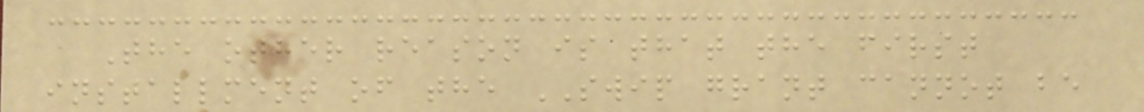The other reason is that the first
installment of the SWIP grant cannot be
